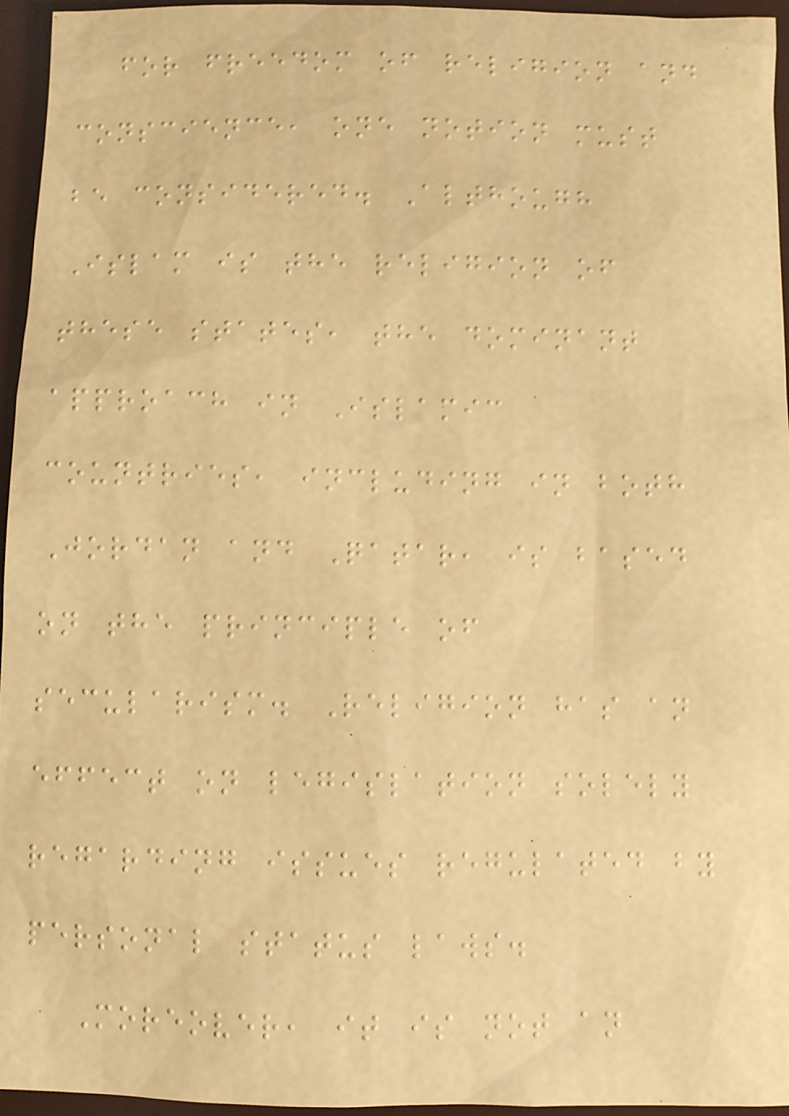for freedom of religion and
conscience, one notion must
be considered. Although
Islam is the religion of
these states, the dominant
approach in Islamic
countries, including in both
Jordan and Qatar, is based
on the principle of
secularism. Religion has an
effect on legislation solely
regarding issues regulated by
personal status laws.
Moreover, it is not an
